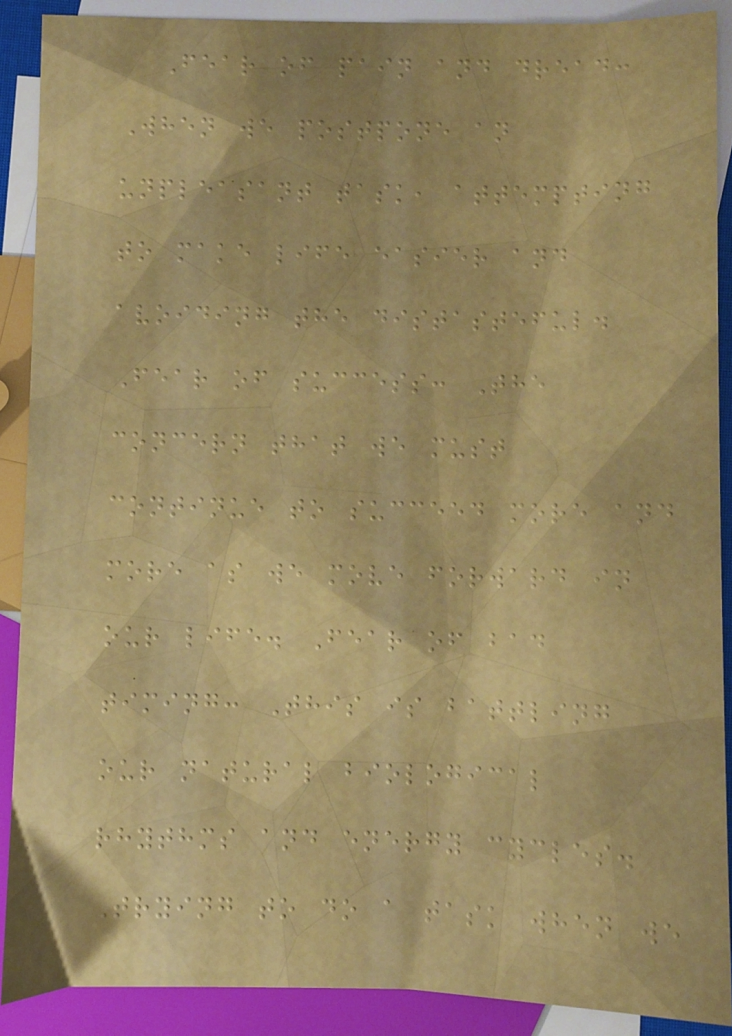Fear of pain and dread:
When we postpone an
unpleasant task, attempting
to make life easier and
avoiding the distasteful.
Fear of success: The
concern that we must
continue to succeed more and
more as we move forward in
our life. Fear of bad
timing: This is battling
our natural biological
rhythms and energy cycles.
Trying to do a task when we
